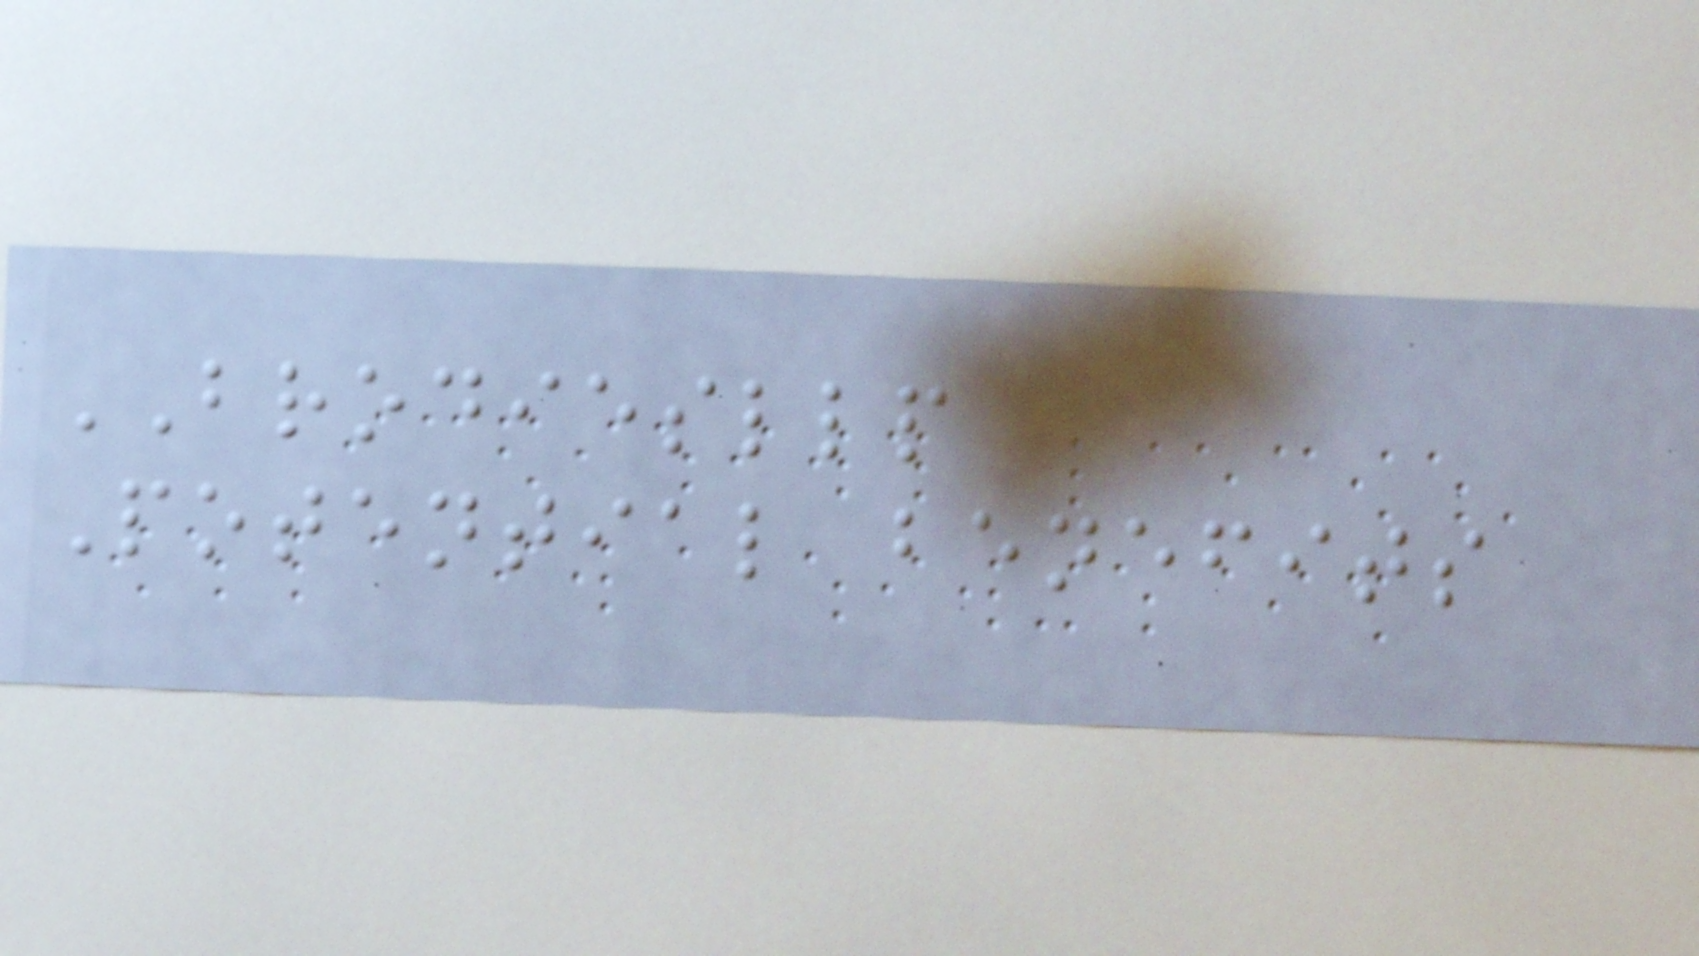BRODIESLLP
Potential benefits
